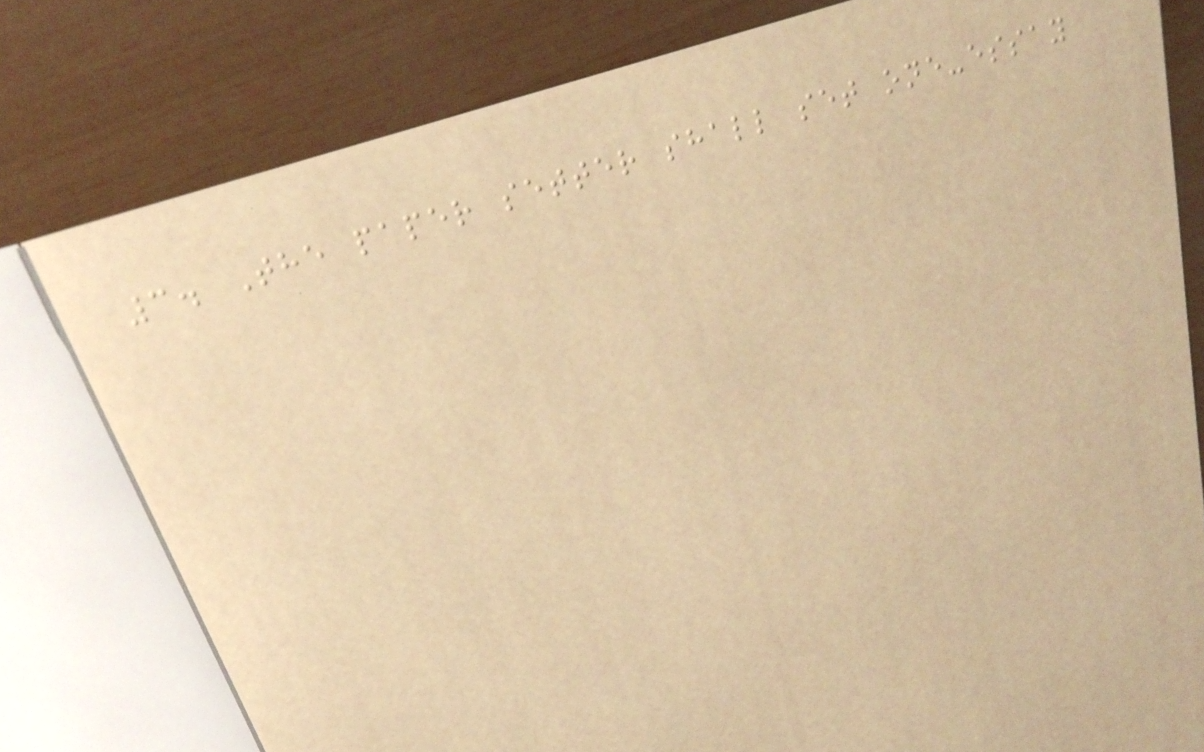3. The paper setter shall set one-essay
